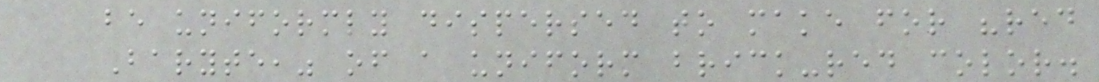be uniformly dispersed to make for "red
Baryte," of a uniform brick-red color.
